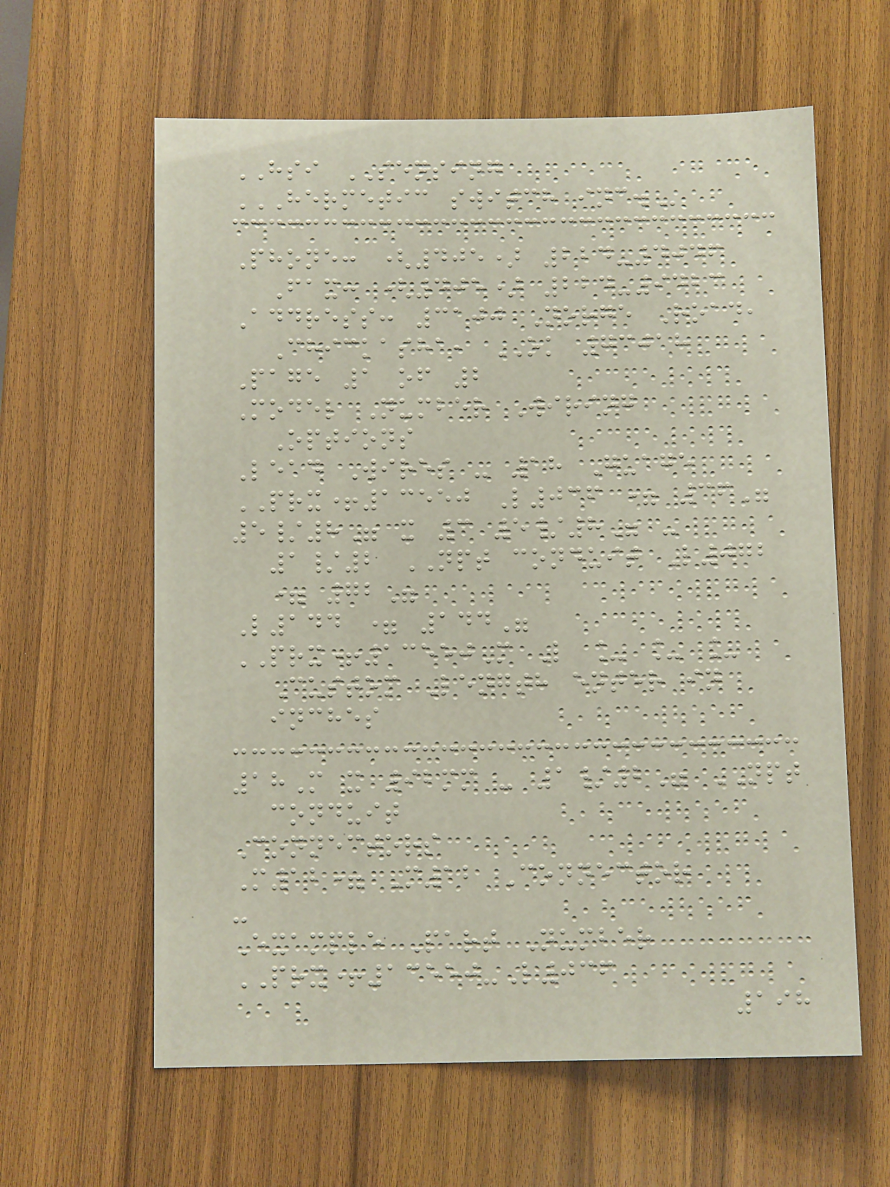HSI SENSING
HERMETIC SWITCH INC.
Phone: (405) 224-4046
Fax: (405) 224-9423
Address: 3100 Norge Road,
Chickasha, OK 73018
Page 1 of 2
Model Number Wiring
Options
Lead Wires - 18 Guage
PRX+13550 L036 = 36"
5/8" x 3 5/8" -
1/2 NPT conduit L072
= 72"
L144 = 144"
PRX+13550M L _ _ _
Custom Length enter in
inches
18M x 92mm - 1/2" NPT
conduit
Connectors
M12= M12 Connector
-
Example Part Number
PRX+13550-L036
198
